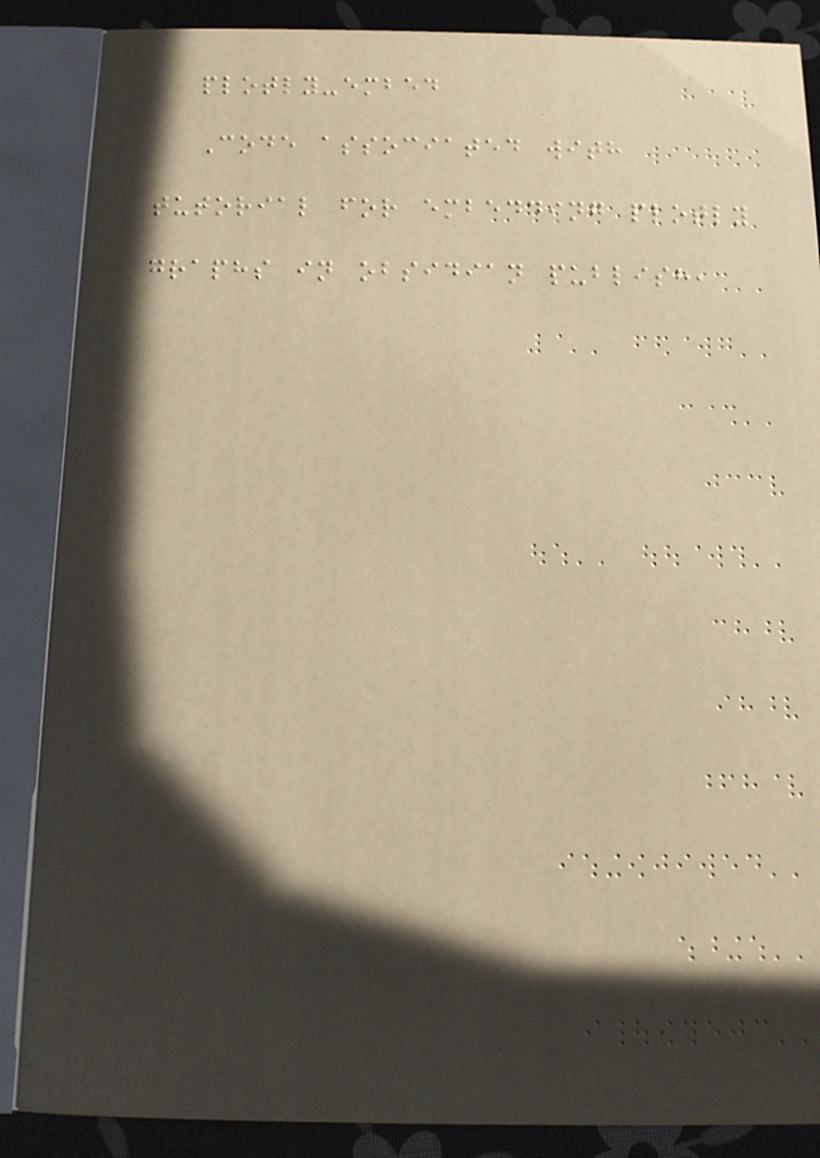plotly-embed
Code associated with
tutorial for embedding plotly
graphs in obsidian publish,
